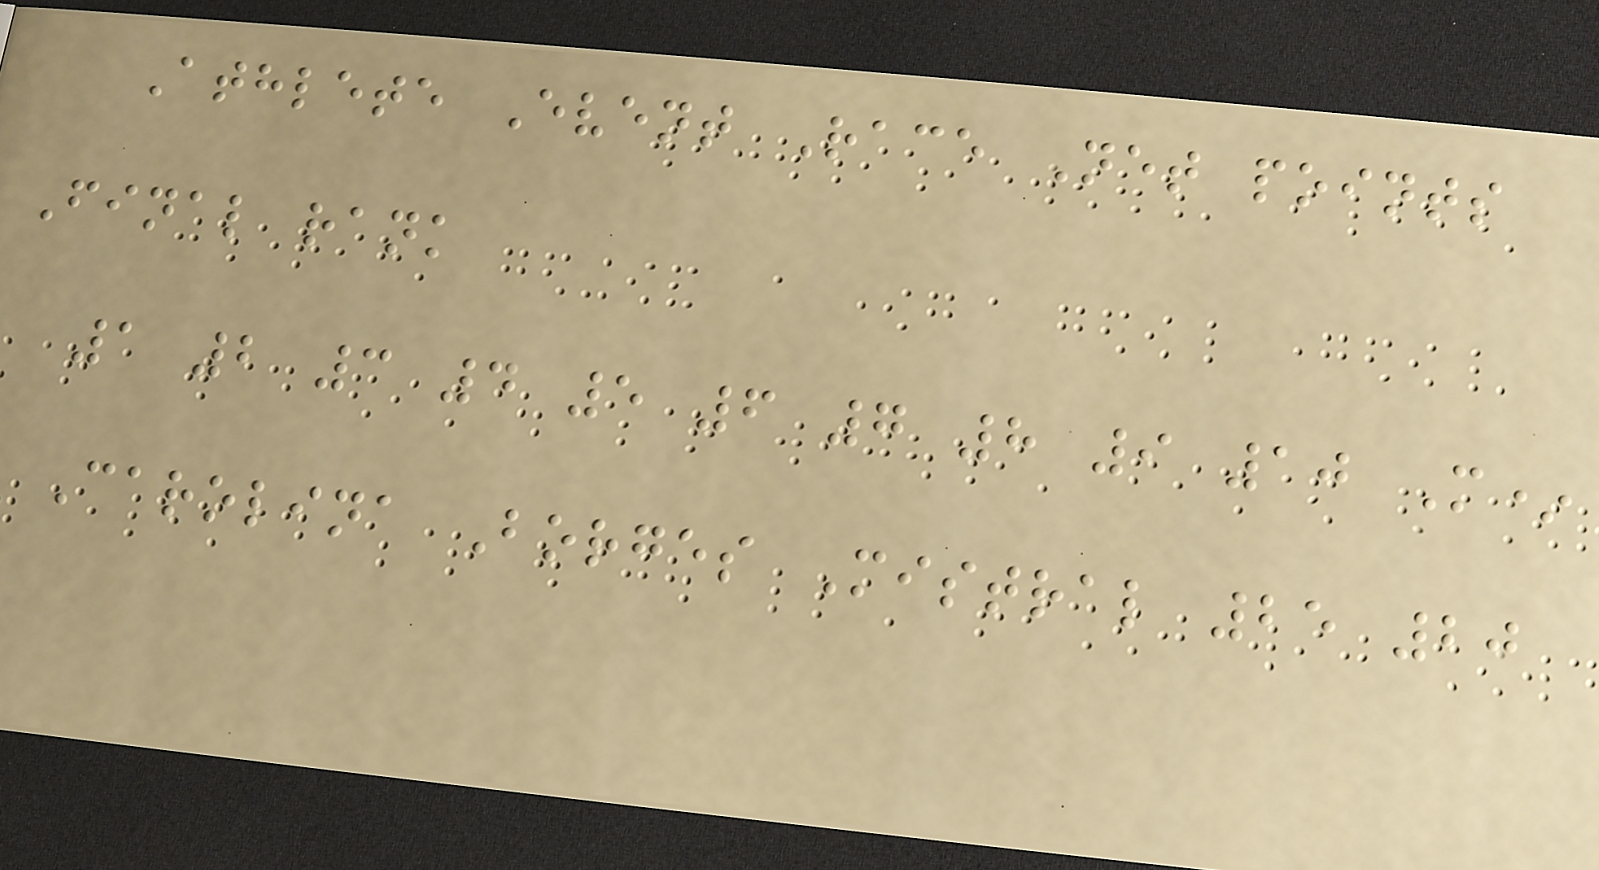Athlete Event Race Net points
Final rank
1 2 3 4 5 6 7 8 9 10 M*
Carolina Borges Mistral 25 20
